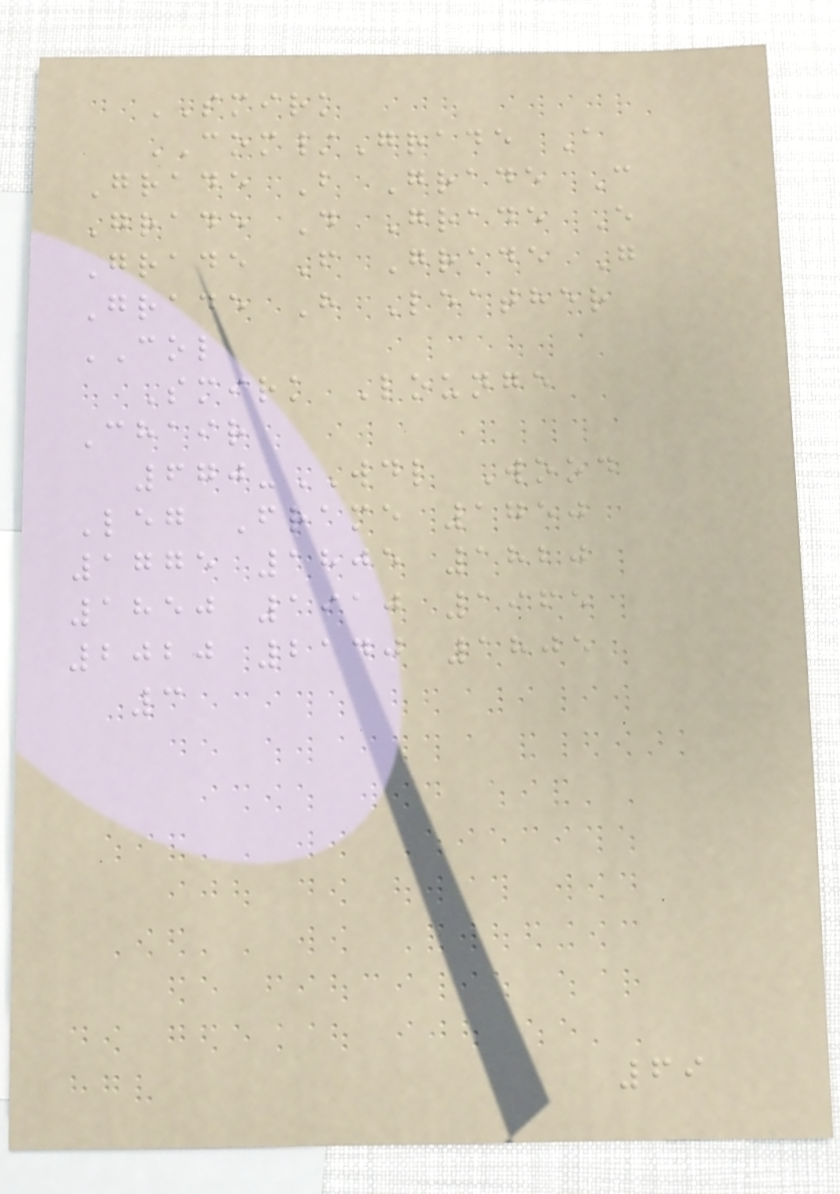SMIRK
COM/Grade A
Grade B Grade C
Grade D Grade E
Grade F Grade G
Grade H Leather
COL
Smirk Lounge
Chair
670-WDL Wood
Leg Frame 1750
1775 1805 1820
1850 1910 1965
2020 2140 1805
3
69
